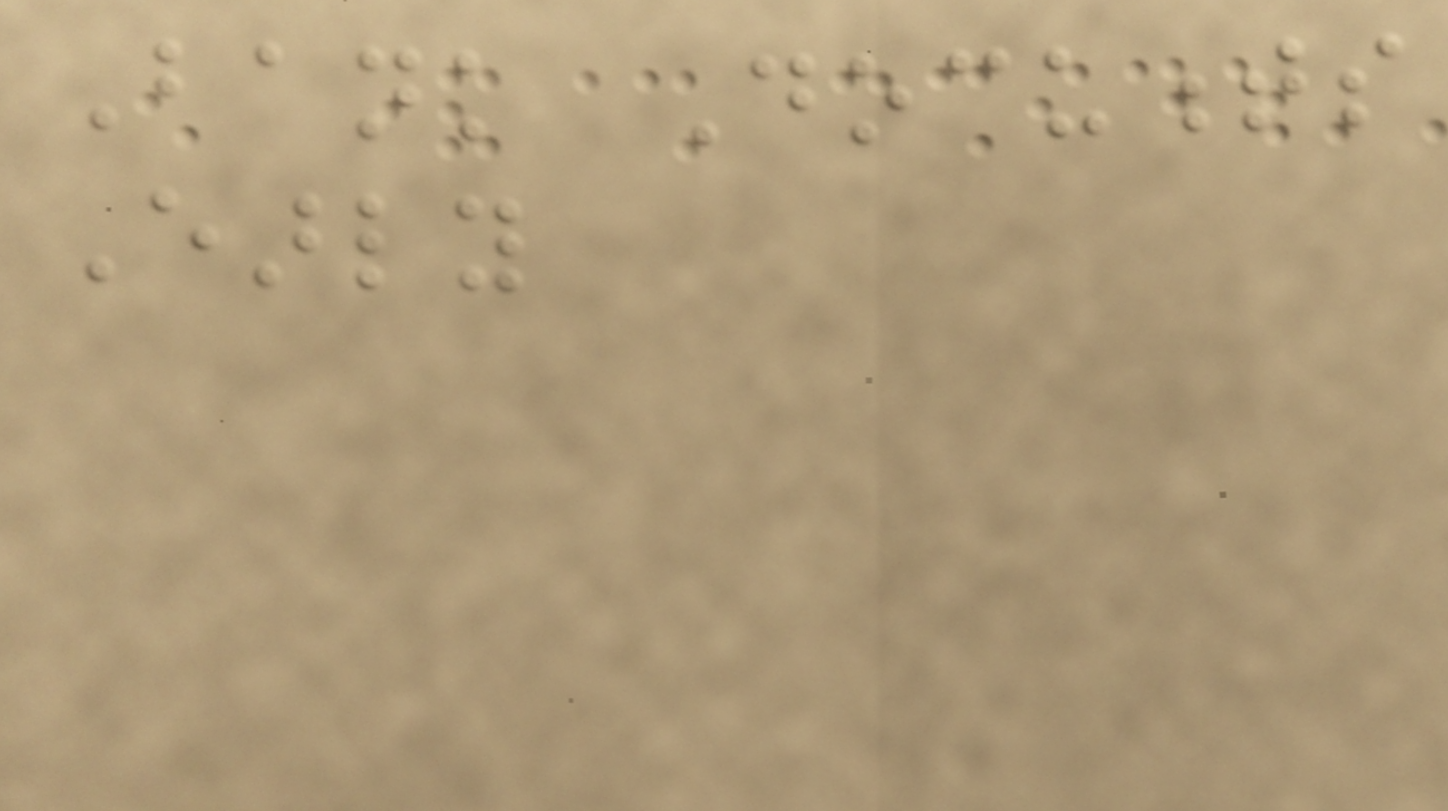Bank Documents
Early
